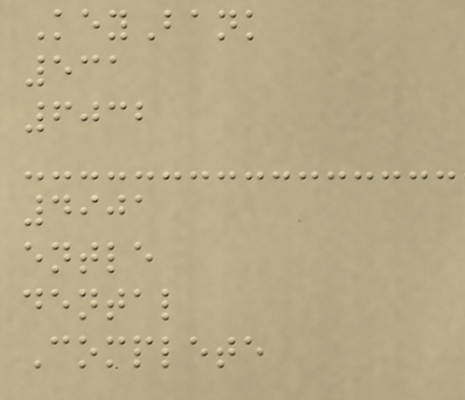KeyBank
531
6032
4901
entle
dental
Complete
